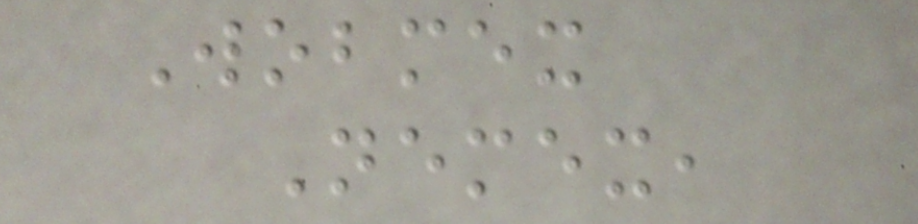Wobmex
Nemex,
